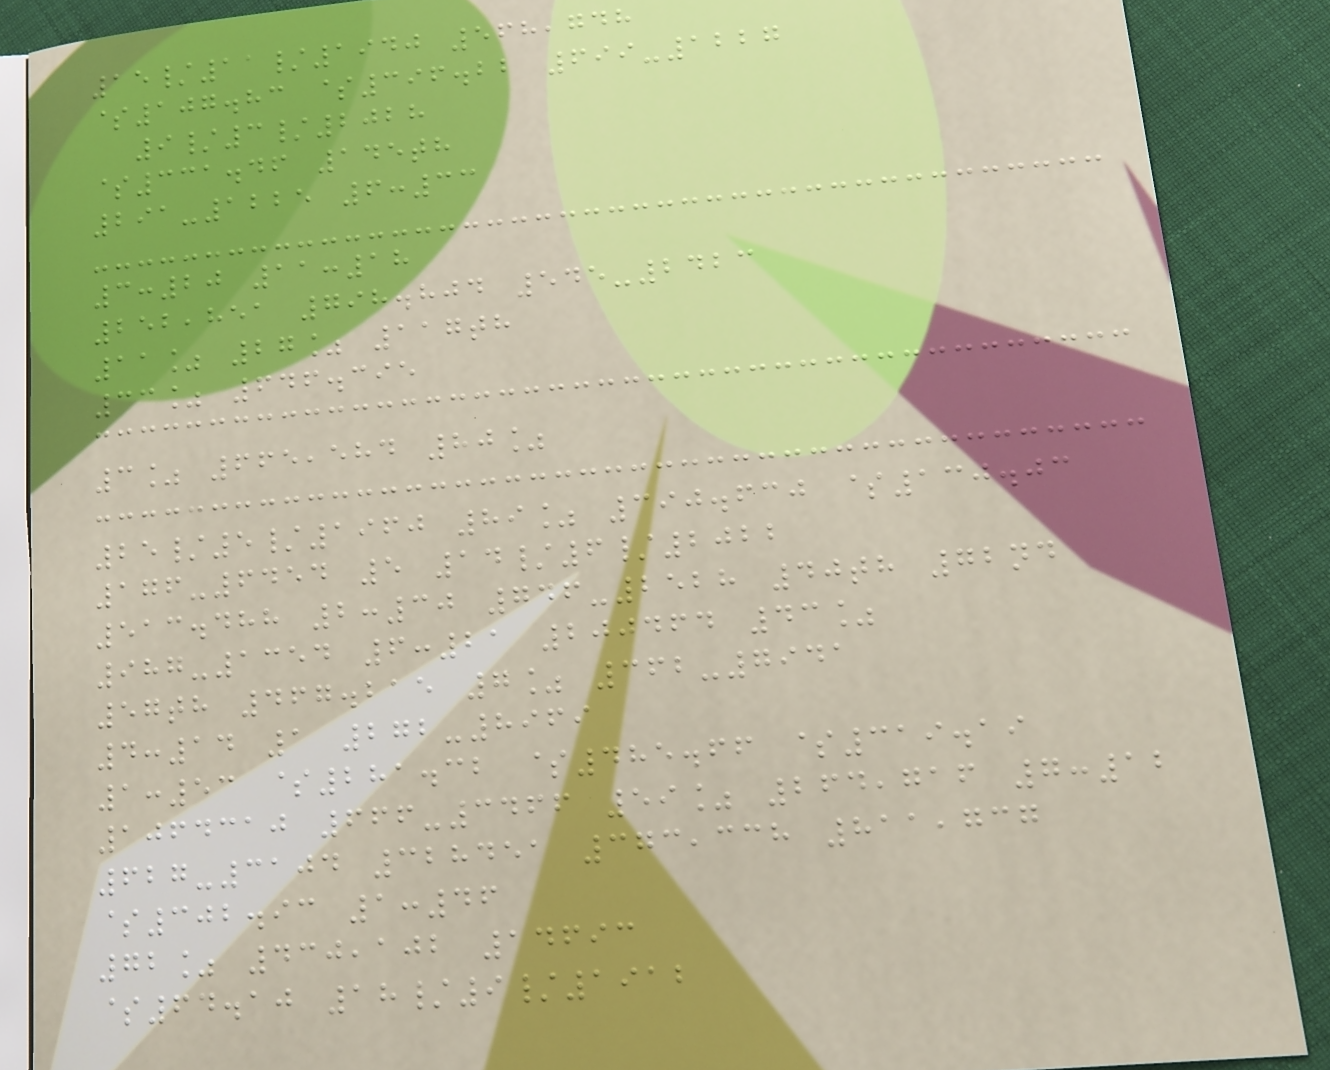15/11/1940 568,748
$107.83 $396.22 699-1227
9/3/2028
$331.46 145th
291-1225 6:33
3:20 11:18
252,851 798.804 545-2423
11% 27% 117th
33% 646.395
3% 665,584 80%
25/5/1960 89% 390.630 $130.03
176-6454 5 14/6/2022
513.488 2:30 746-2528 40th 72nd
987-1354 6:21 200464 43%
57th 467.215 7% 362-7941
4:14 1 272-8969
1:53 $281.32 $485.66 $319.19
1064310 666-3466 59% 264,716 7:12
627-3104 328451 373,338 811,737
$302.93 1:46
72% 430,102 14693
$64.10 18/9/1912
